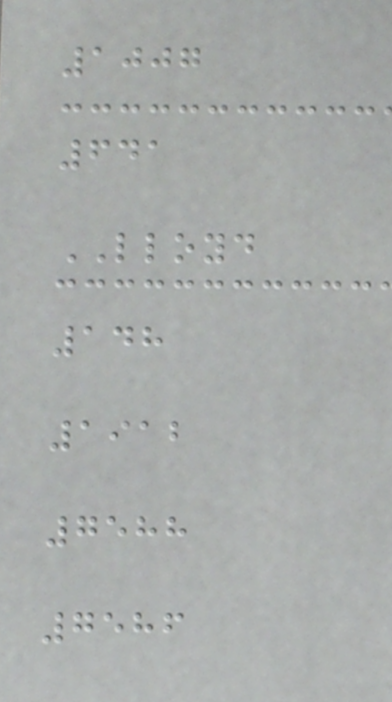1007
641
LLOYD
148
1912
7588
7586
